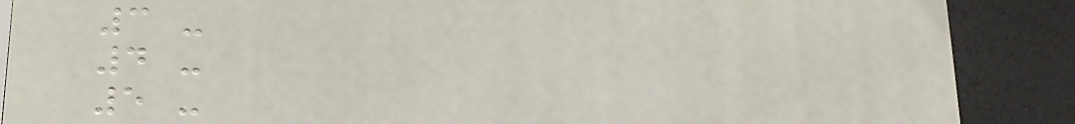3 -
4 -
5 -
